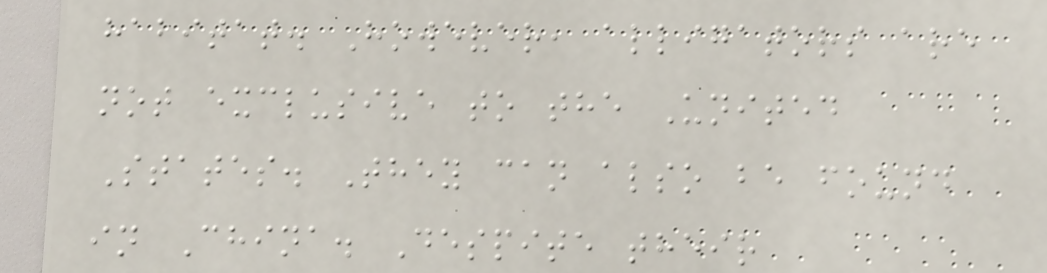habitat. However, alligators are
not exclusive to the United
States. They can also be found
in China. Despite their
